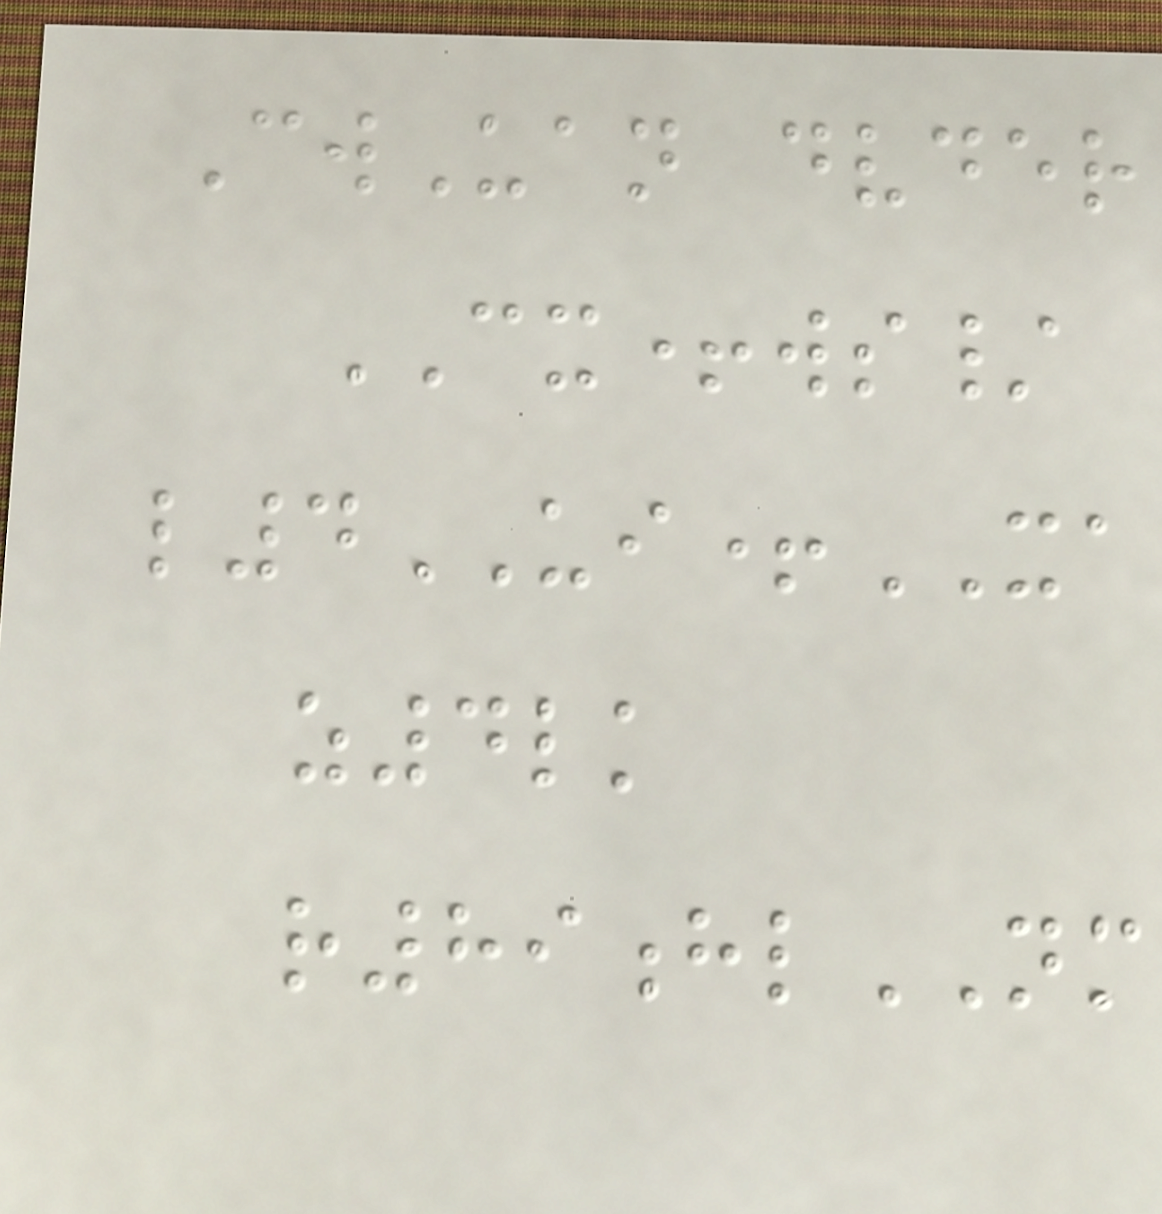CwUan dvder
CX+ws/
l4UI+XA
z4lk
r89hlNM
